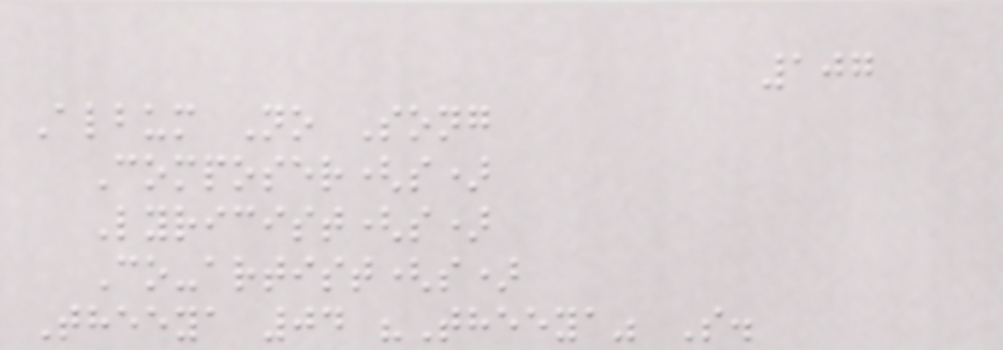107
Album No Song
Composer(s)
Lyricist(s)
Co-artist(s)
Theeya 04 "Theeya" S.
